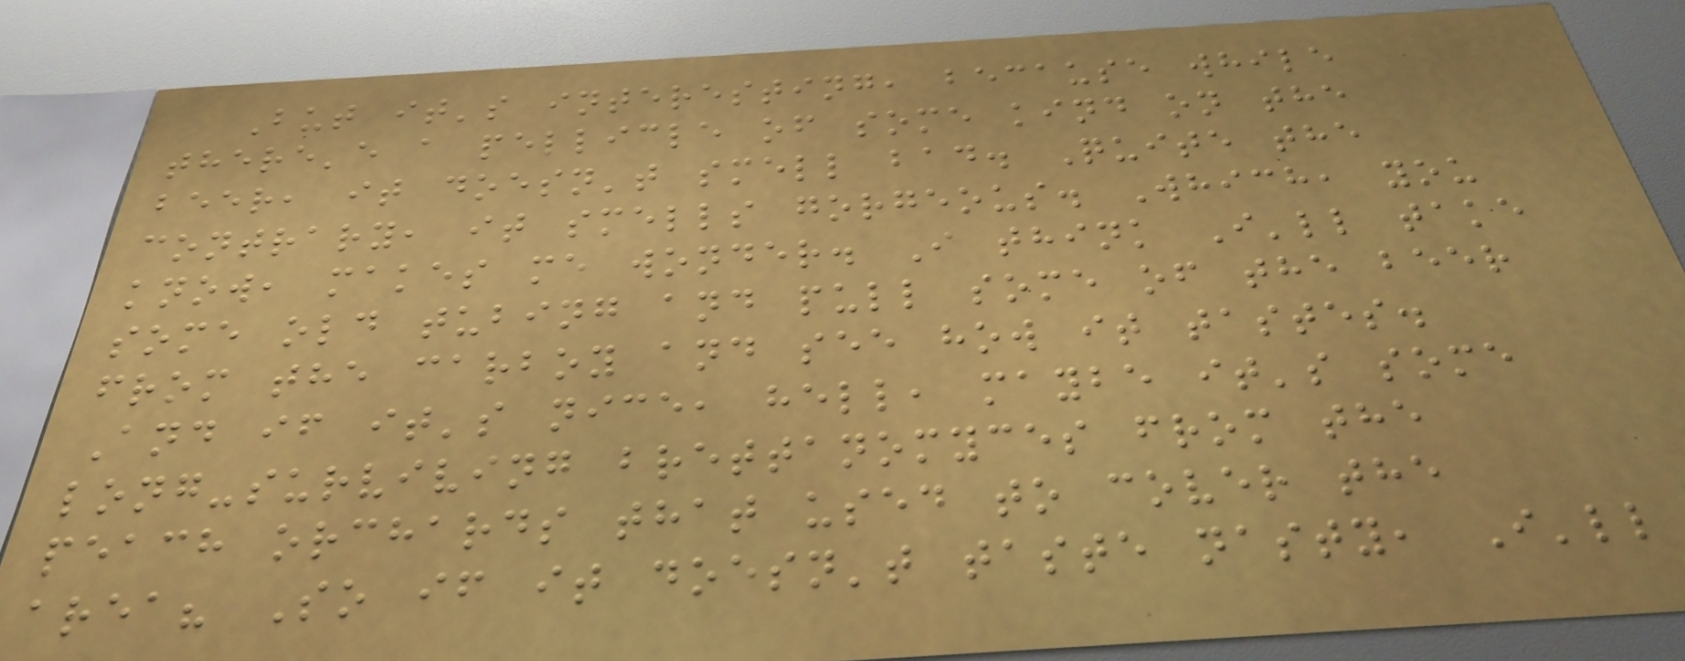But it's interesting, because while
there'e a pellicle of some kind on the
beer, it doesn't smell bad. Quite the
contrary, it smells gorgeous. Which, you
know, makes me wonder. I think I'll take
some old tubing and pull some of the beer
from the carboy and see how it tastes.
And if it's nice, hell, maybe it's some
long-surviving brettanomyces from the
peach orchards that used to cover the
area? So if it doesn't taste nasty, I'll
